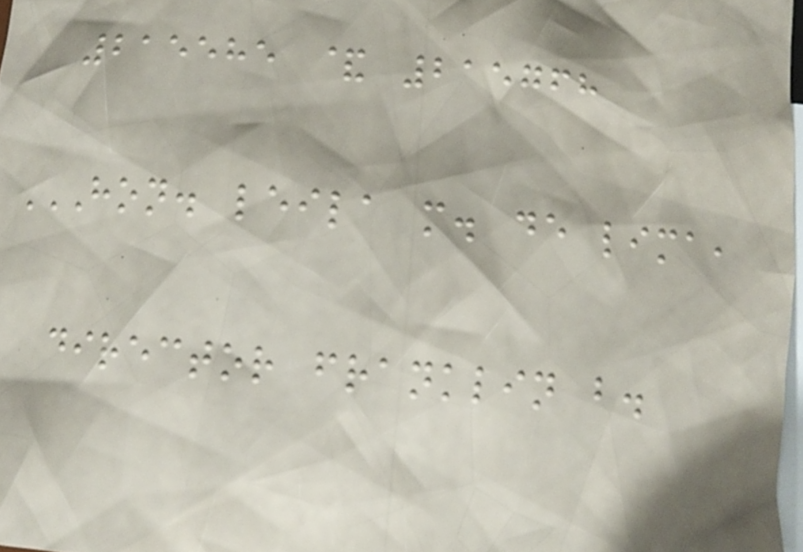215585 & 215768
HON. LEILA M. DE LIMA,
DIRECTOR FRANKLIN B.
